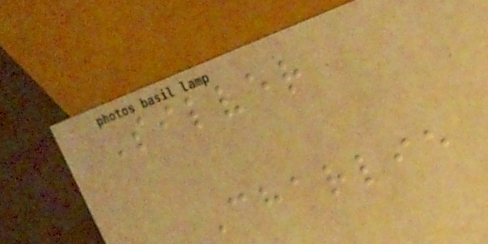Silver
Charlie
